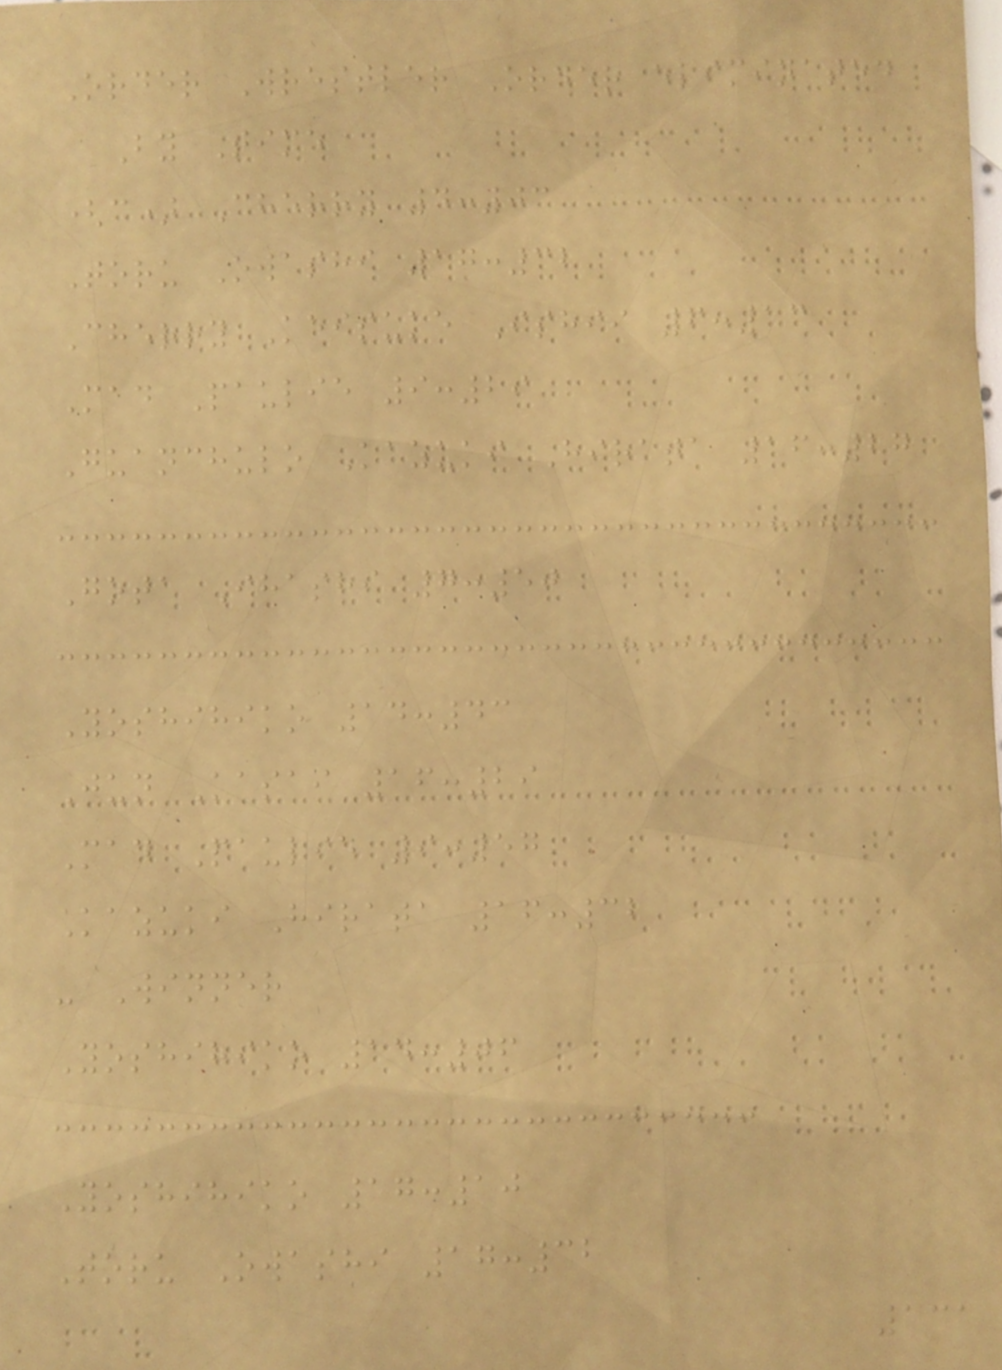Order Wrestler Order eliminated
By Time
(c) Cherry 4:03
Toru Owashi 17:32
Cherry Keisuke Ishii 6:13
Mad Paulie 9:29
Guanchulo Kazuki Hirata 16:27
Gota Ihashi 7:50
Yoshihiko 14:43
Jun Kasai 16:29
Mad Paulie 9:57
Kazuki Hirata 16:32
- Winner
Yoshihiko 14:06
Yoshihiko 17:10
Toru Owashi 17:32
131
